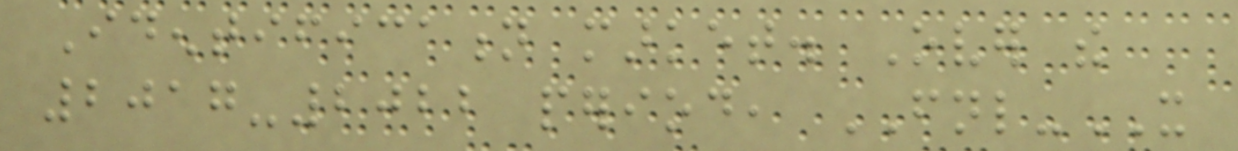Identification market. Over the
2017-2022 period, FNL-IT
